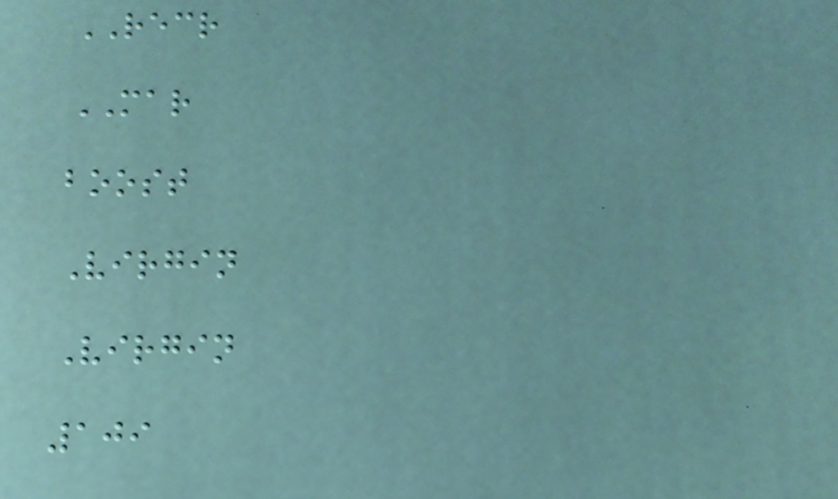RECR
MAR
boost
Virgin
Virgin
109
